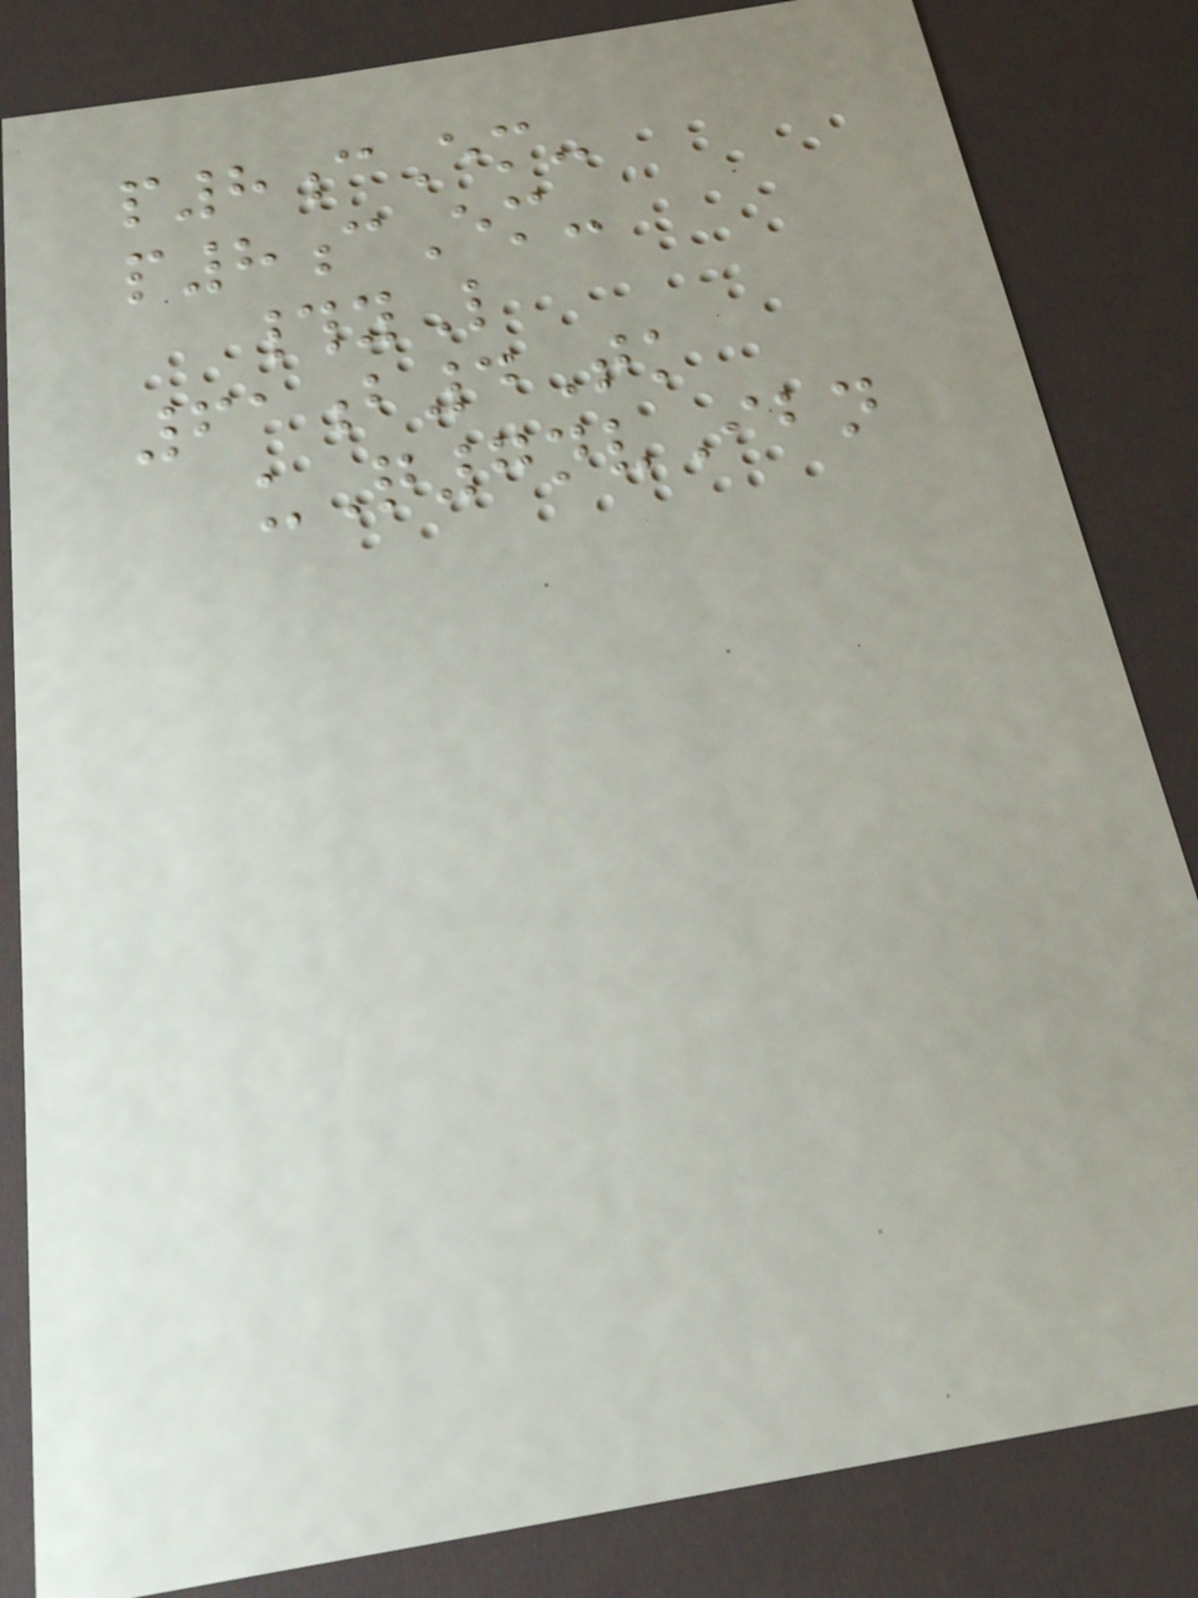p8cEm-
p8cEm-
#yL
61b4Tk
uQ7nvIbn
